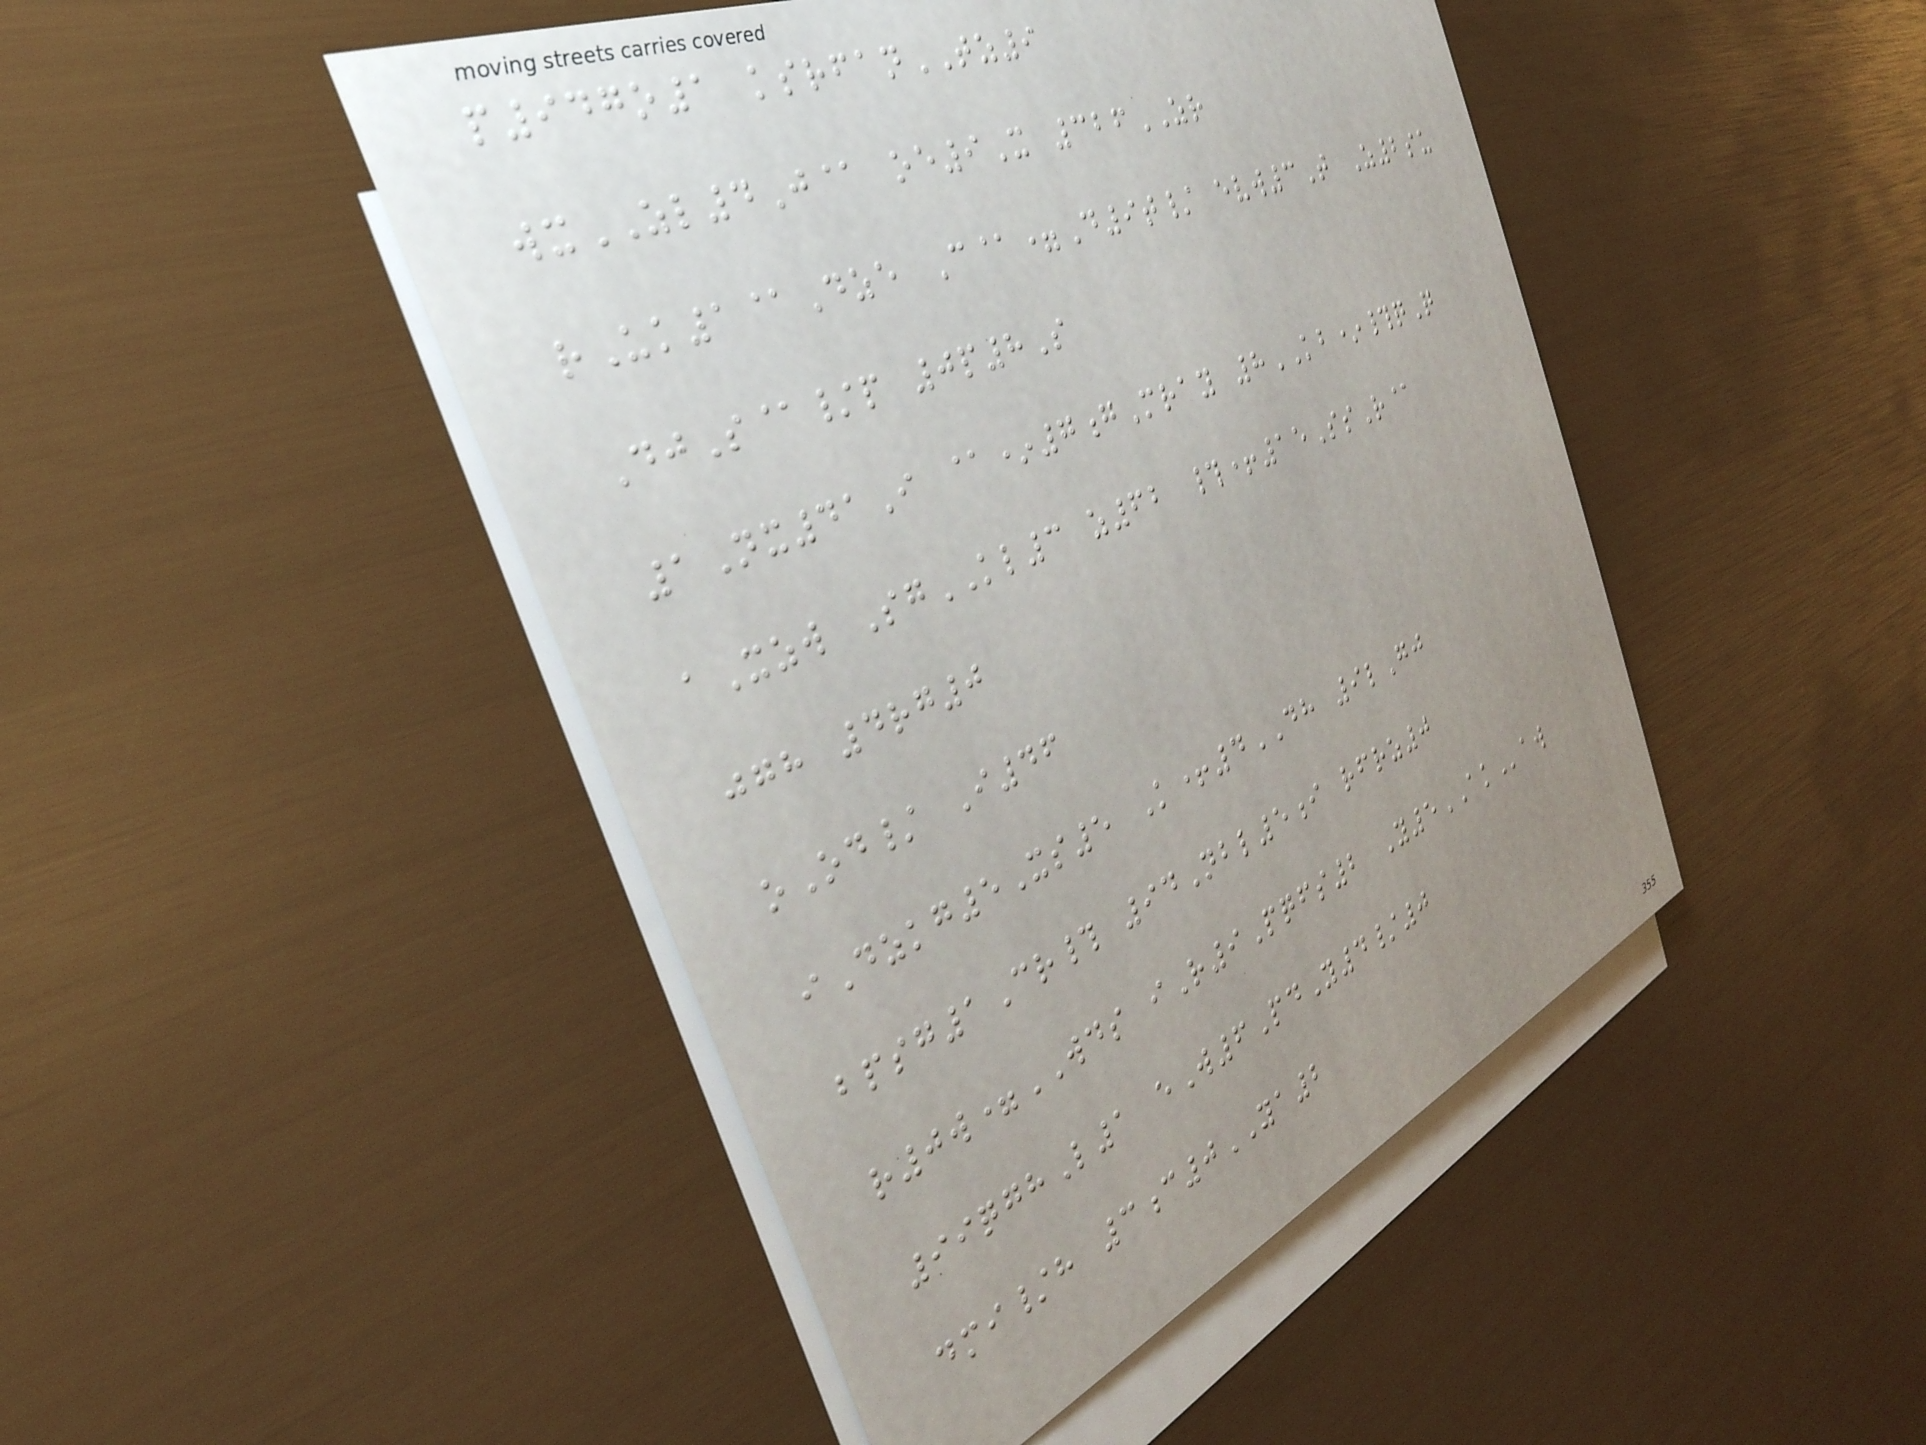p947o1 ksrfanTZ9
wxZL4J@ oe9X 326ZR
rUk1@Dze C@=D9t/ evw3T Z2su
DjS@/p 0p8S
1Nx41I @*7gMray 8KB*#qQ
aXzw SgKL3 z62 #+15SsR@
jgh 4rg0
oOd/ I46
iDzkg5Xs5 K+4DH 9lGj
bpsg1Cr# 94Nbl5i rfrz0
r0w=WDS iR9Pqfs2 Y5AKaw
99qghL1 eW6PdY4/0
dmi/h 3c0YA2
